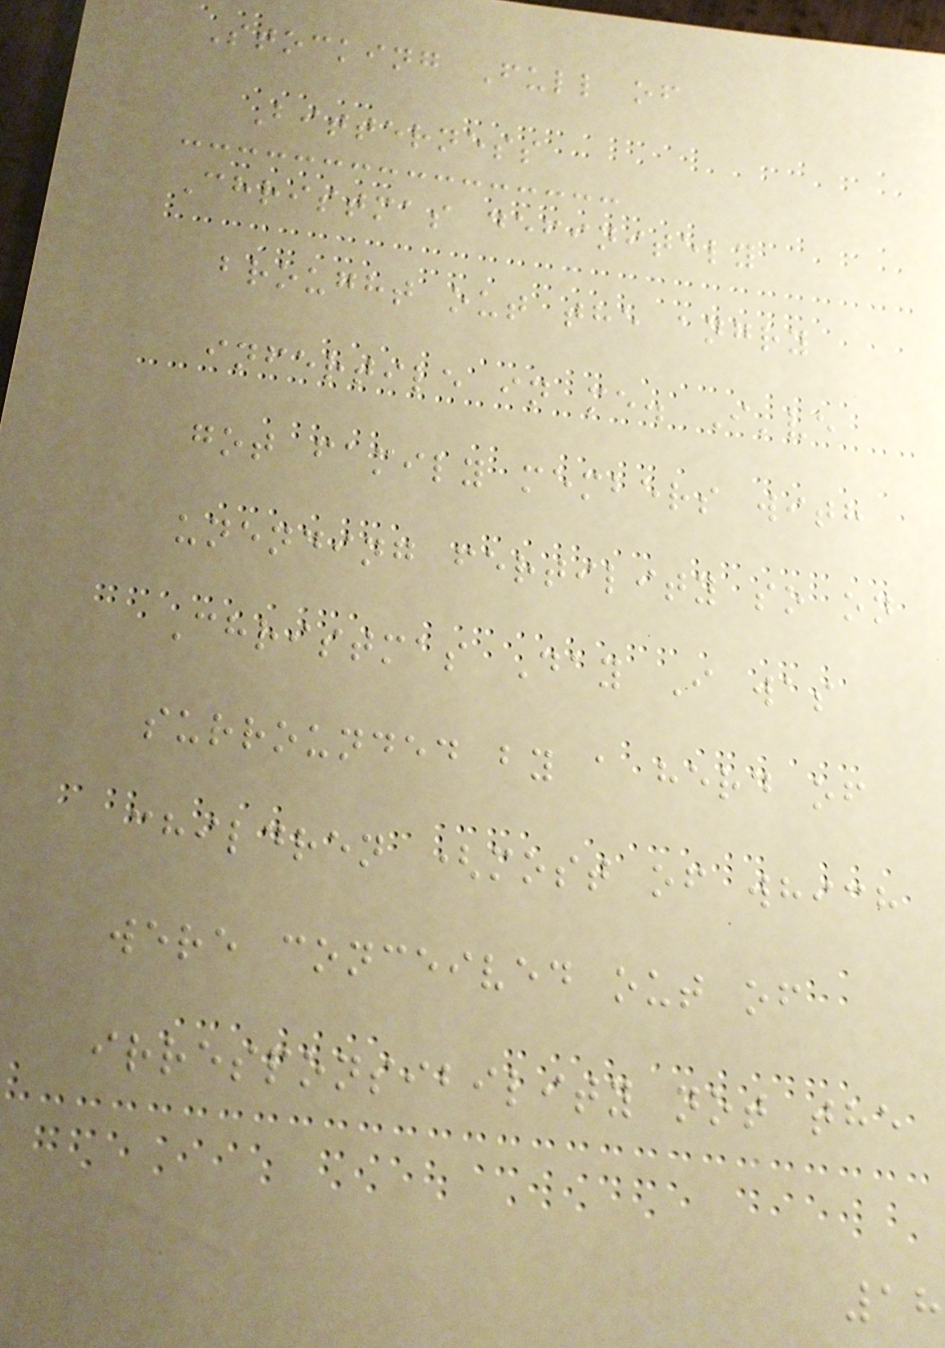Stocking Full of
Bitterness
Christmas definitely
brought out the angry
infertile in me. I've
got family members with
unending fertility so on
Christmas Day I was
surrounded by a herd of
children (most of which
were conceived out of
irresponsibility not the
18
